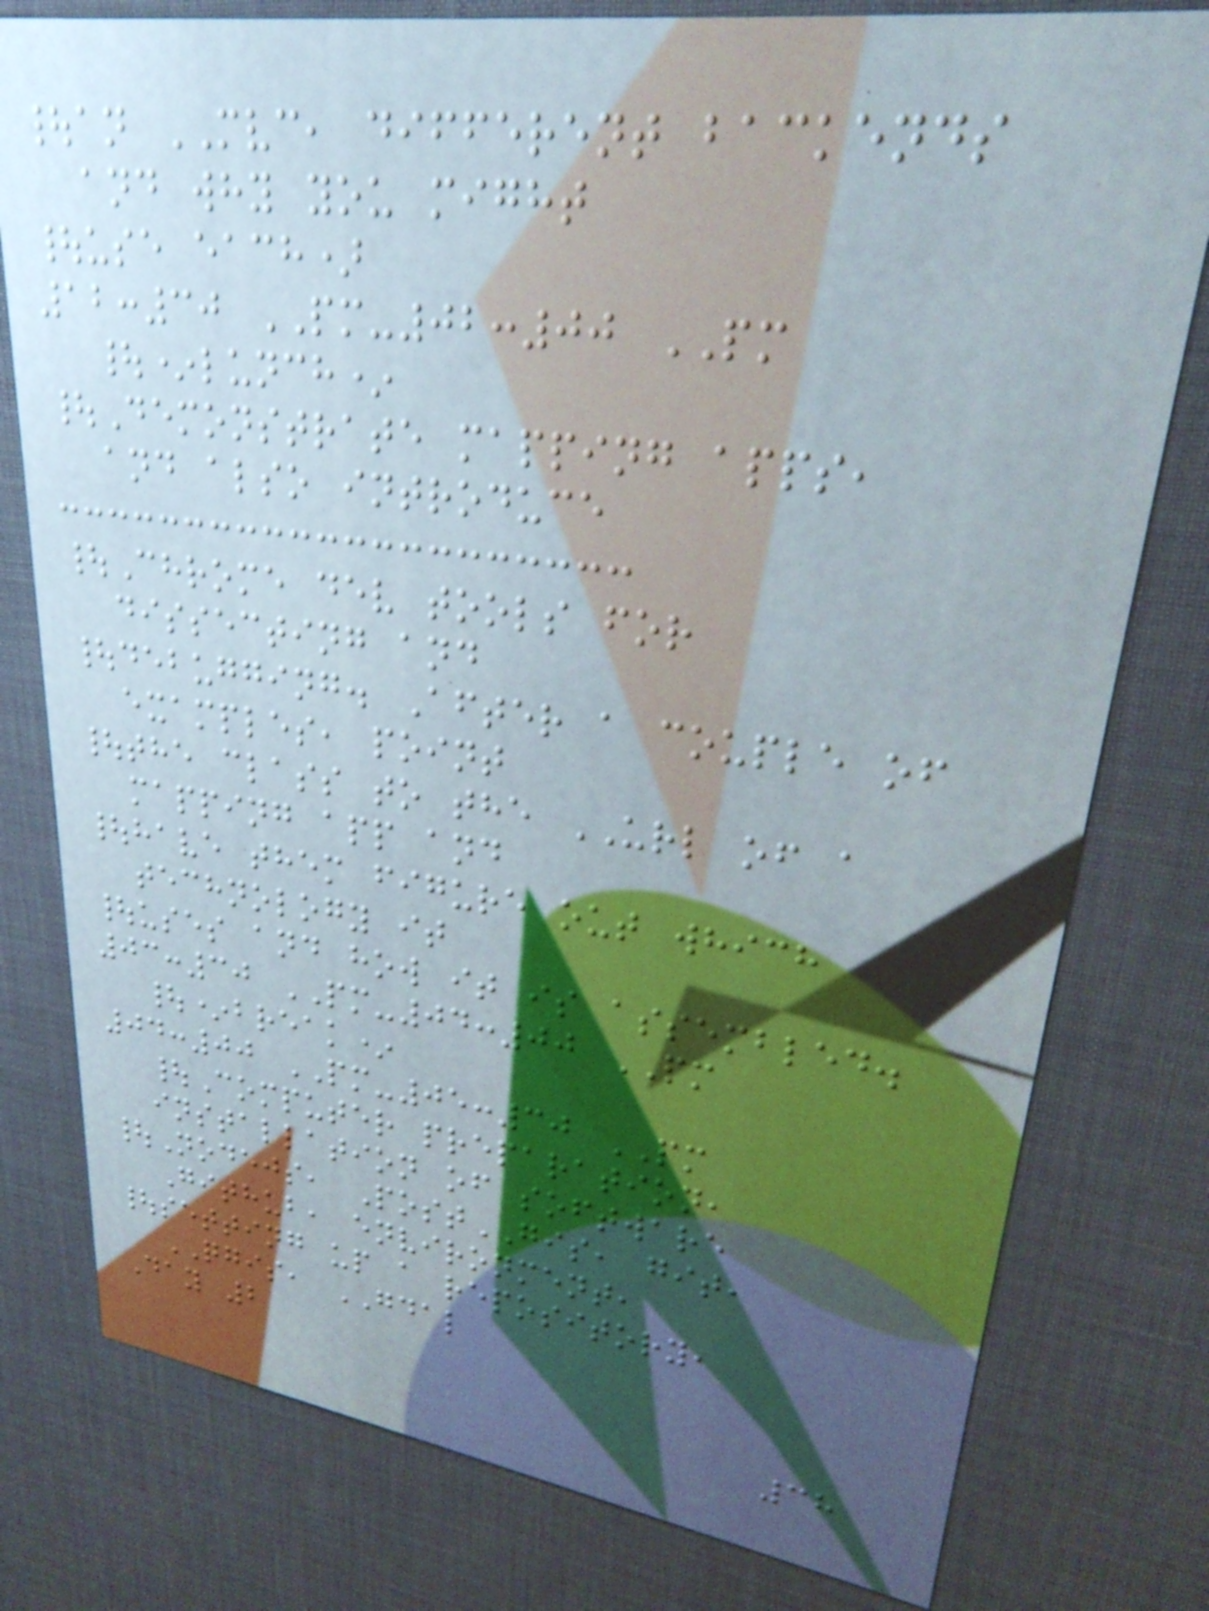|an MVC, different backends
and why you might
|use each)
12:30 PM-02:00 PM
|*lunch*
|Demonstrate mapping apps,
and also introduce
|Chrome dev tools for
dissecting and
|debugging. After a couple of
examples, point
|the class to the URL of a
mapping app and
|have them figure out which
technology it
|uses and how it is assembled.
03:30 PM-04:00 PM
|*break*
04:00 PM-05:30 PM
|Computer preparation,
installation of software
|Nodejs, PostGIS, git,
Github, environment,
|setting up a repository,
QGIS, GDAL
Day 2
38
